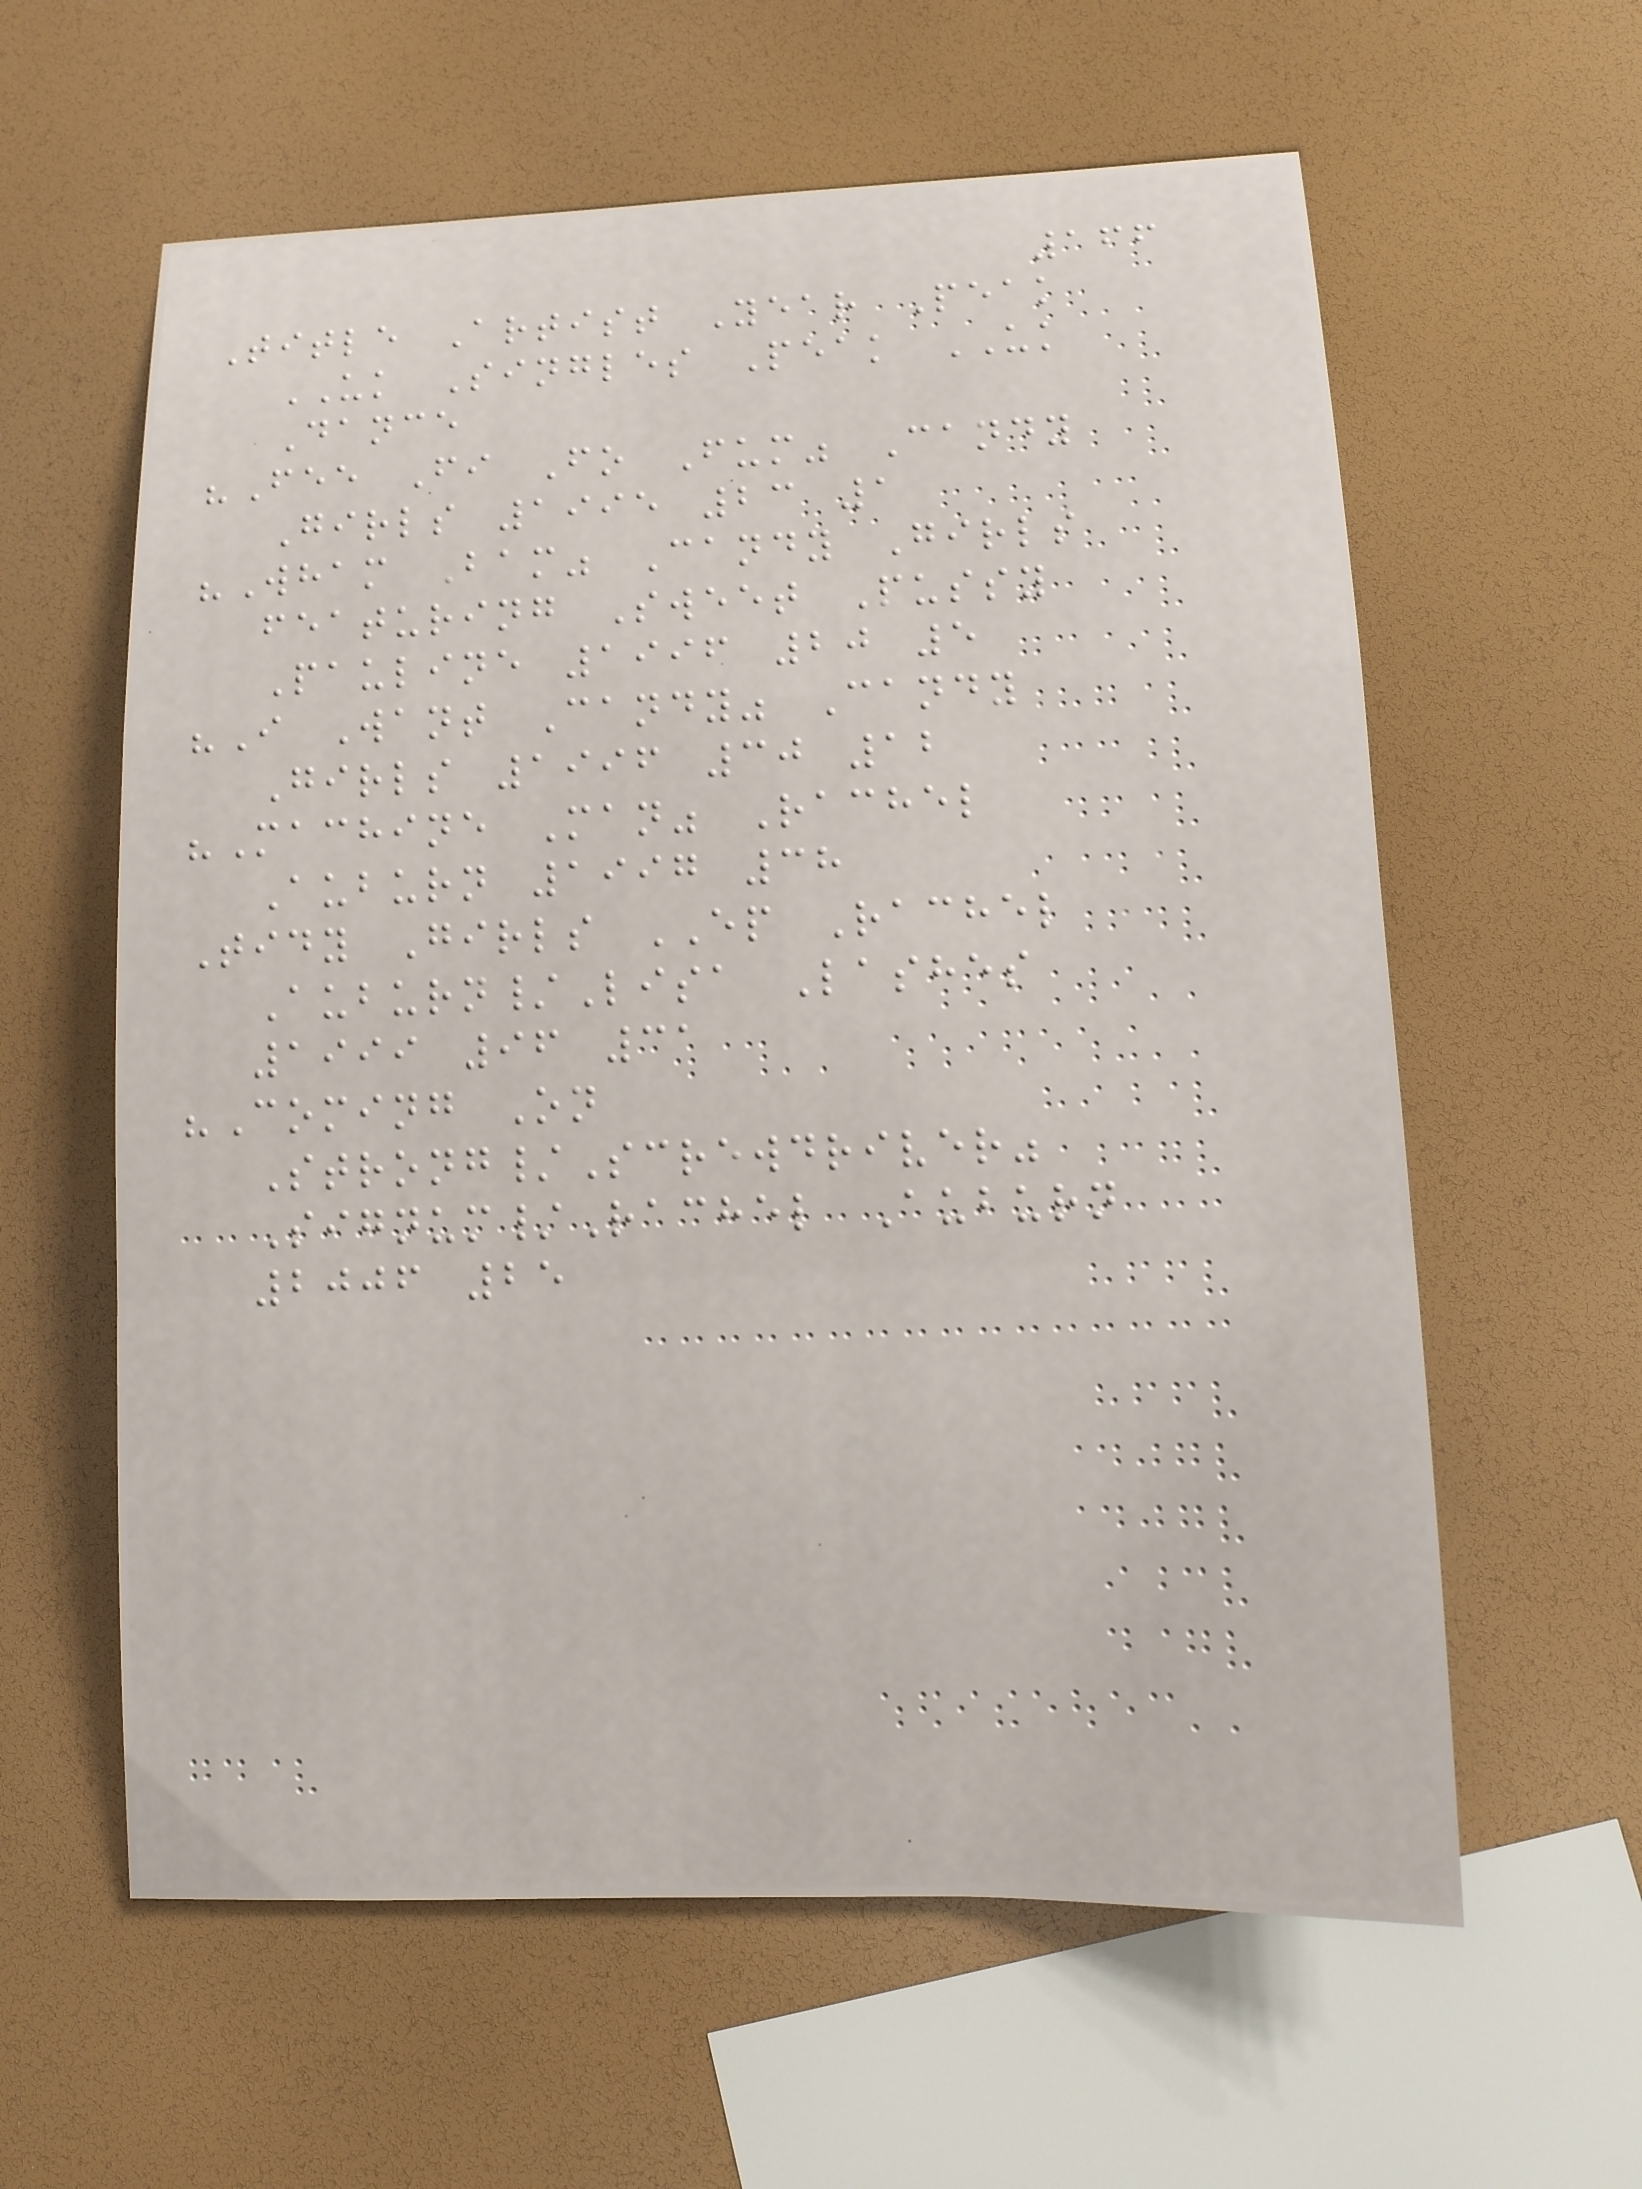166
Title Artist Year Peak
UK Singles Peak UK
Dance
"Fee Fi Fo Fum" Candy
Girls 1995 23 1
"Wham Bam" Candy Girls
featuring Sweet Pussy
Pauline 1996 20 5
"I Want Candy" Candy
Girls 1996 30 12
"Machine Man" Rachel
Auburn 1997 38
Tidy Girls EP Rachel
Auburn/Lisa Lashes
1999 96 31
"Coming On
Strong/Screwdriver"
Signum/Rachel Auburn
2006 25
